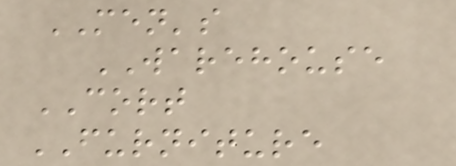MEN's
WAREHOUSE
CORT
FURNITURE
